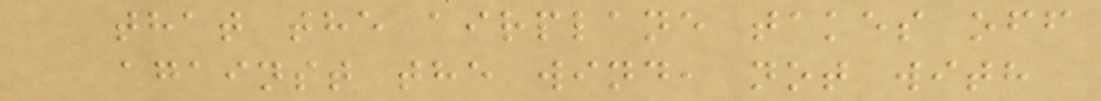that the airplane takes off
against the wind, not with
